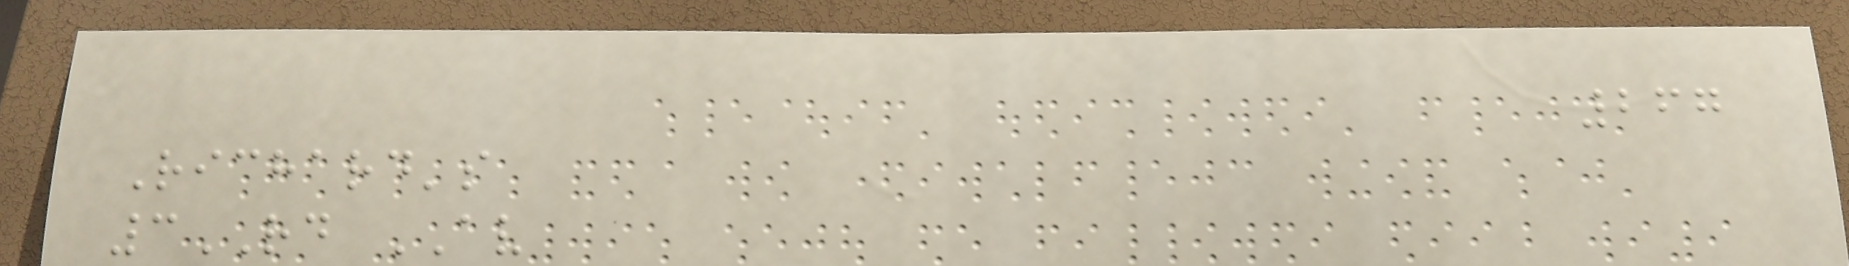267
Richard's
3RD AV
